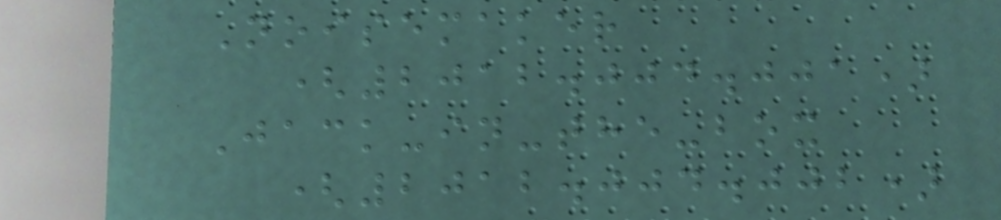Noisemaker
(2012.004.001)
Jack-in-the-box
(2012.004.002)
